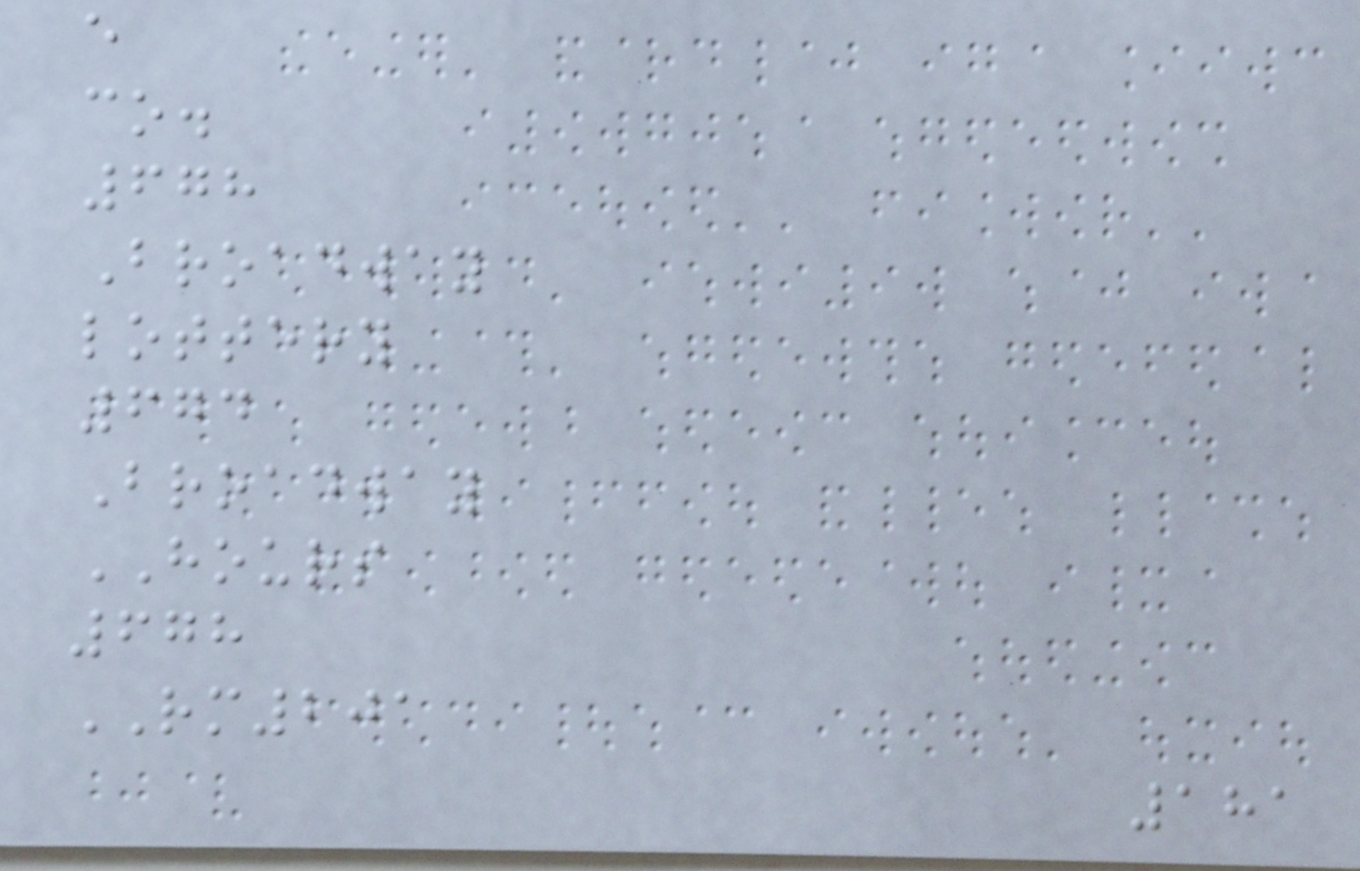e
co.
678
Broadway
lottery
674
Broadway
HOURS
678
RM201
181
